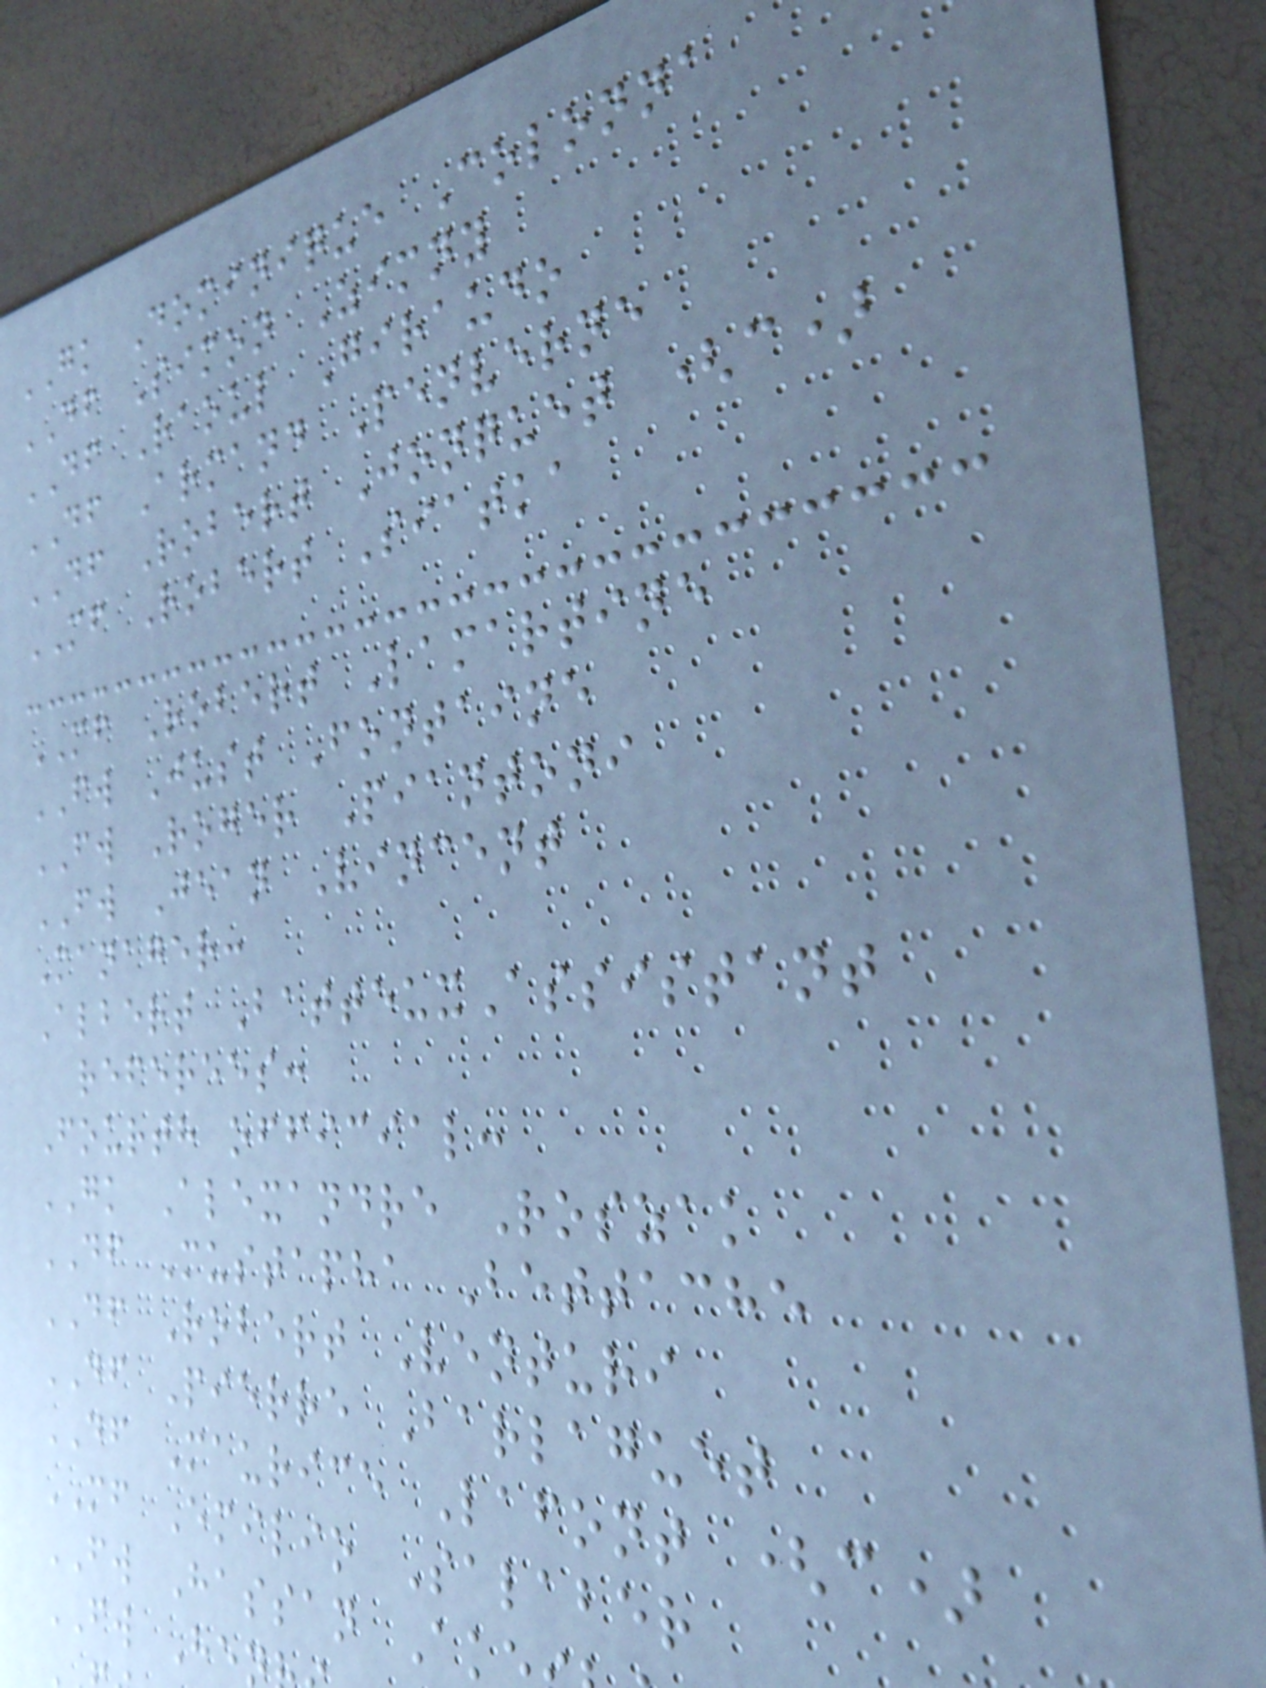GK Dominique Colonna
DF Simon Zimny
DF Raoul Giraudo
DF Armand Penverne
DF Robert Jonquet (c)
MF Robert Siatka
MF Robert Lamartine
FW Just Fontaine
FW Roger Piantoni
FW Jean Vincent
Manager:
Albert BatteuxAssistant
referees:
Fourth official:
GK Alexandre Roszak
DF Mustapha Bettache
DF Robert Venturi
DF Pierre Barlaguet
DF Maurice Lafont (c)
MF Emilio Salaber
FW Hassan Ak
FW He
